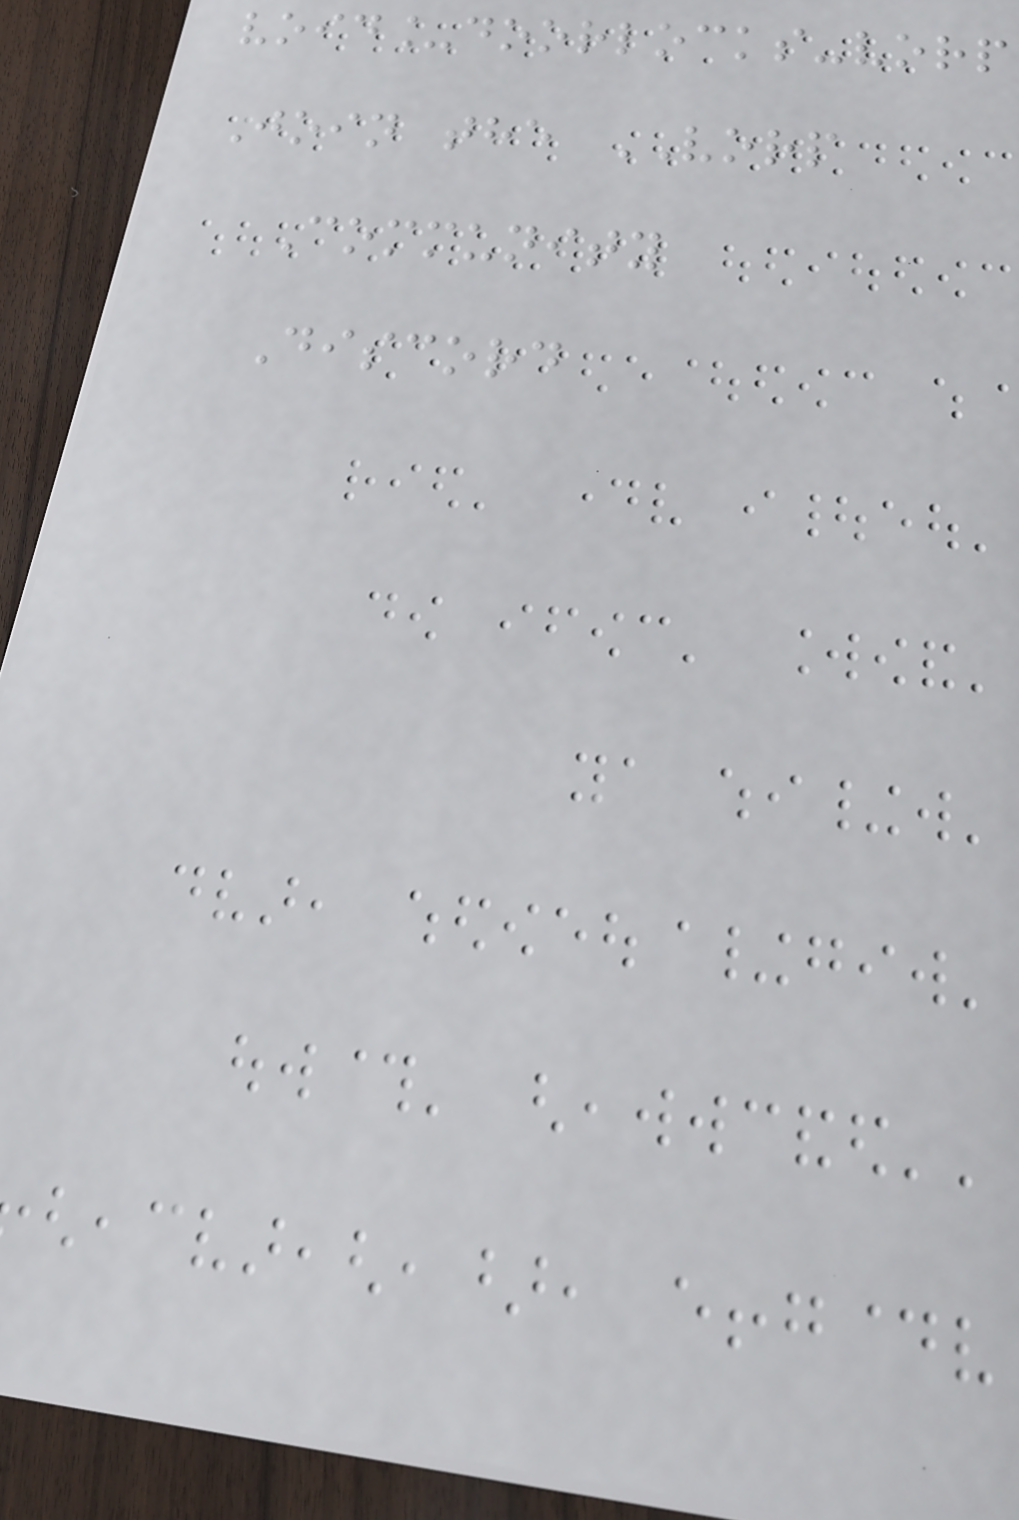void_doorlocks-vorp
Join the VORP
Community
Discord
